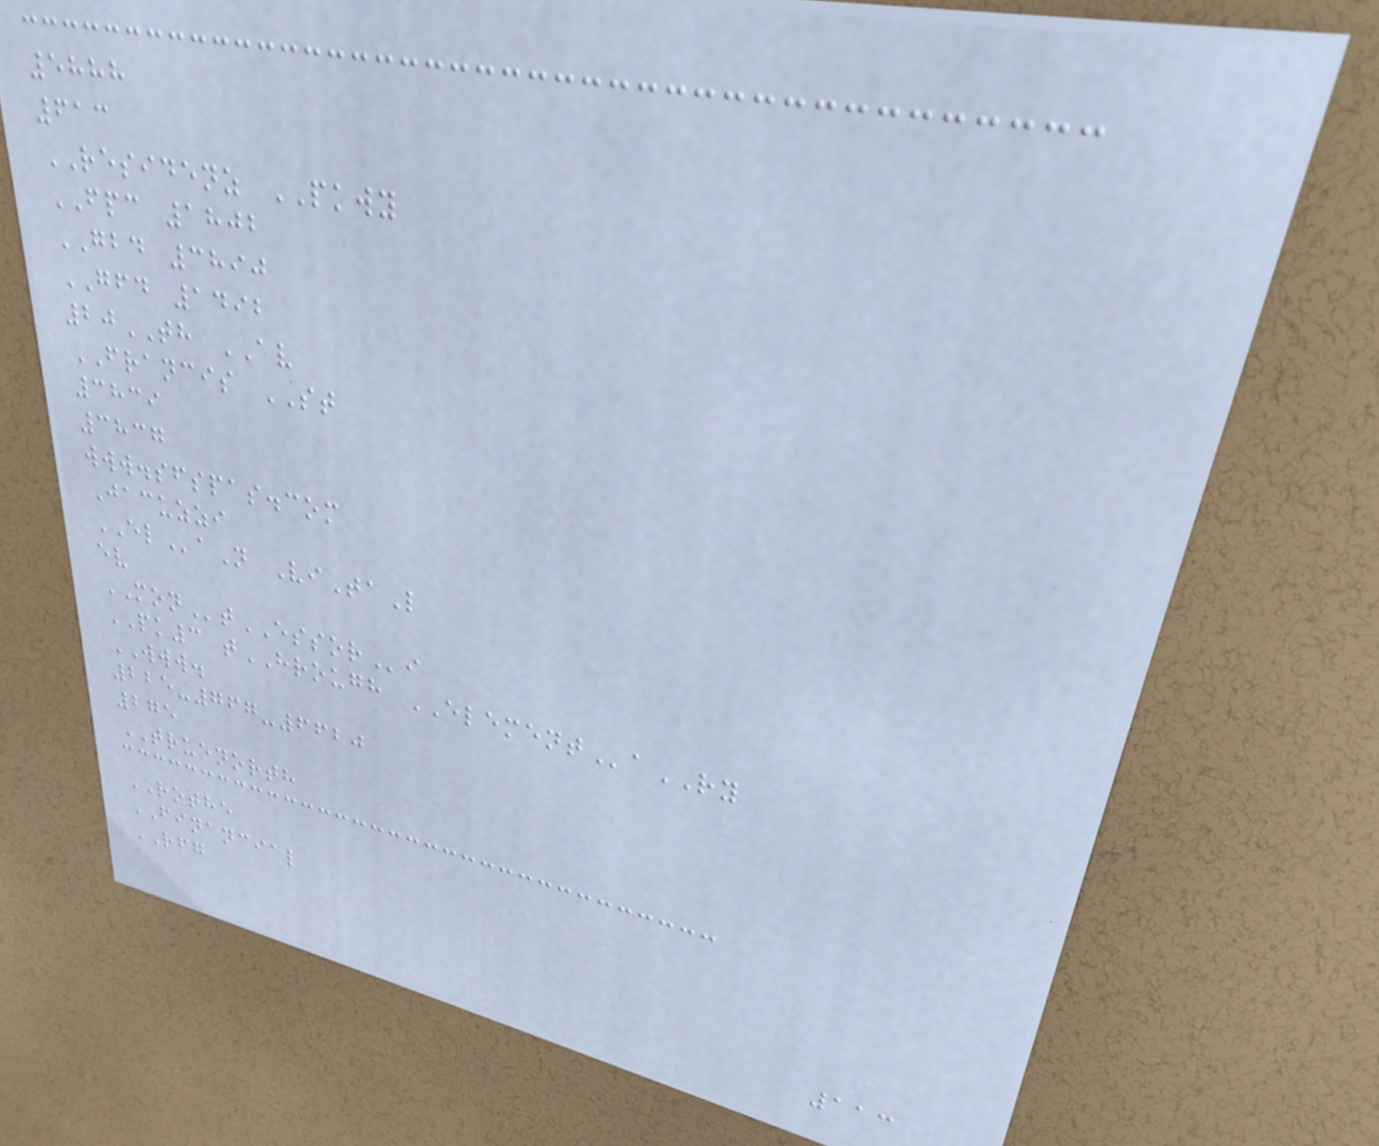5888
613
RESIDENZ PKWY
FPC 1802
GBD 3890
GFD 1492
20TH AV
FRANCIS ST
3839
3837
www.sfspas.com
Jacuzzi
ELaN ViTaL
ev
MONtESSORi
PK3 tHROUGH ELEMENTaRY
WWW.
225-767-6620
275
TRUENORTH
ROTHE
FINANCIAL
RFG
113
